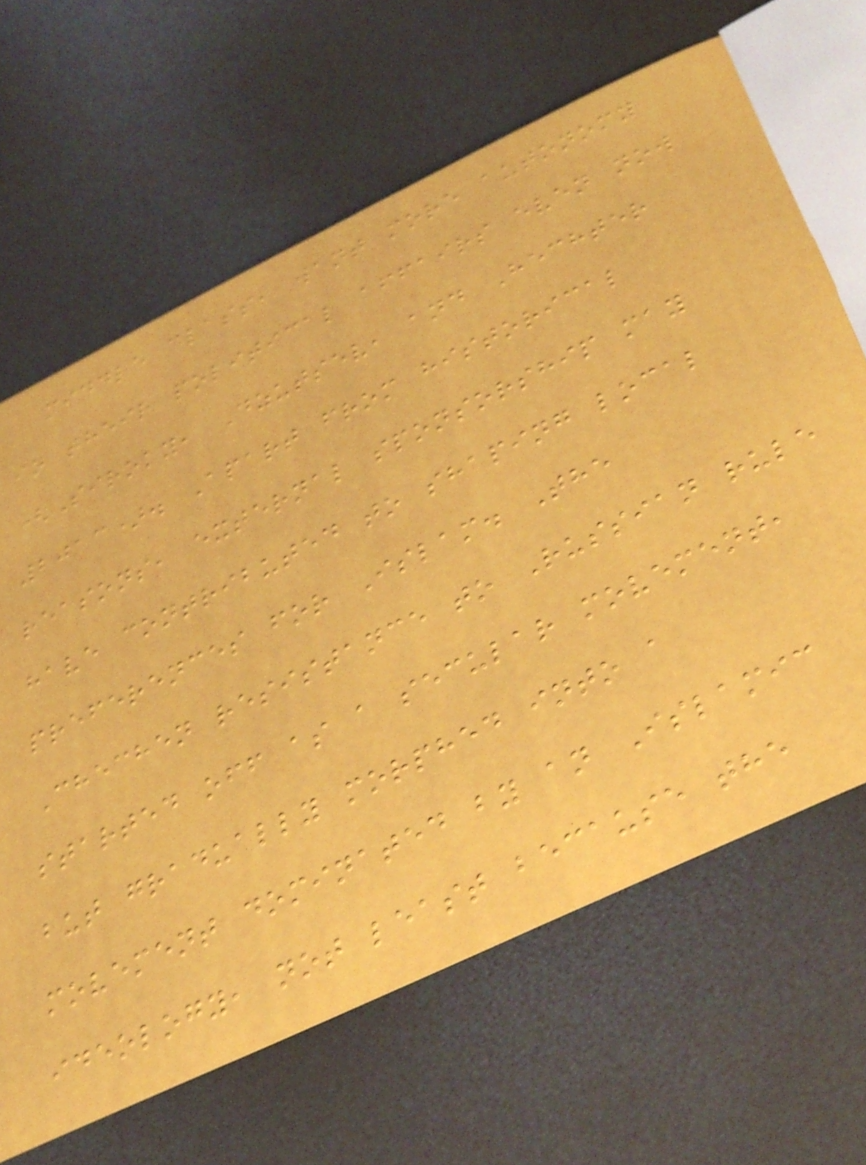middle class, want more autonomy
in their political affairs even now
(Siroky, Dzutsev, and Hechter
2013). Apart from historical
reasons, external sponsorship may
have contributed to shaping local
preferences for Islam. The
Chechen resistance to Russian rule
started off as a secular movement,
but gradually morphed into a
movement dominated by an Islamic
ideology, not least because the
